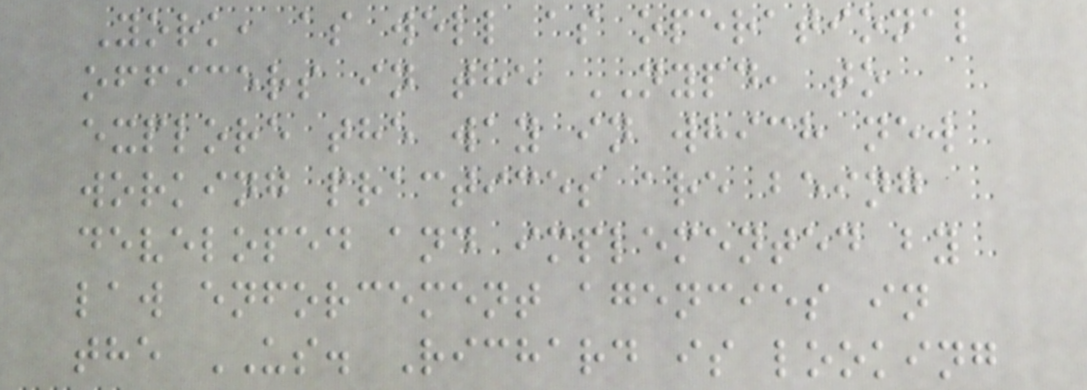York, as well as operational
officers in the NYPD, to
explore the way in which new
working practices are being
developed and implemented by
law enforcement agencies in
the US. Richard is looking
